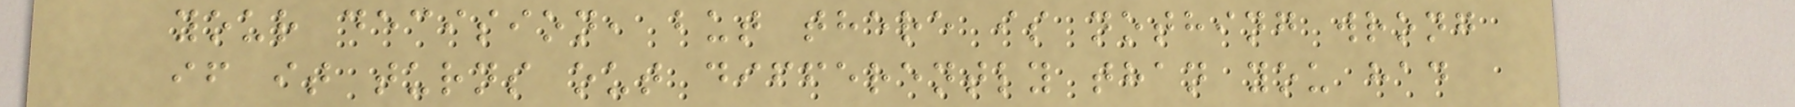your decision, but there is nothing wrong
if it turns out differently than you had
